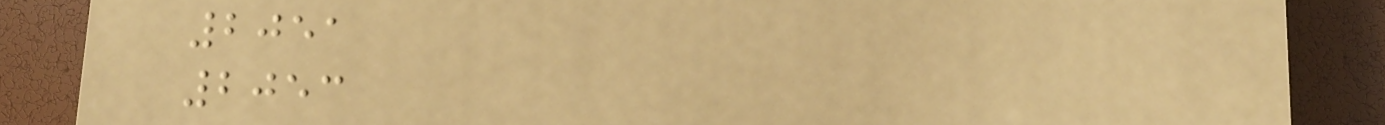2051
2053
